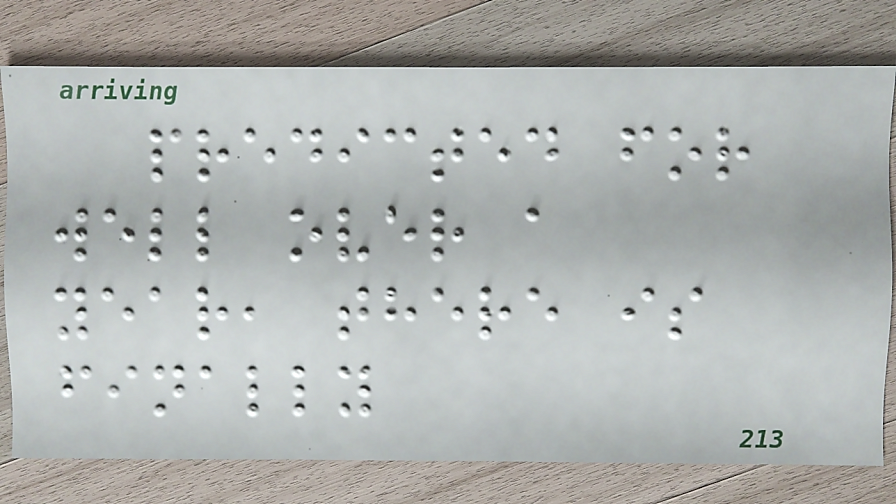predicted for
well over a
year, there is
finally
